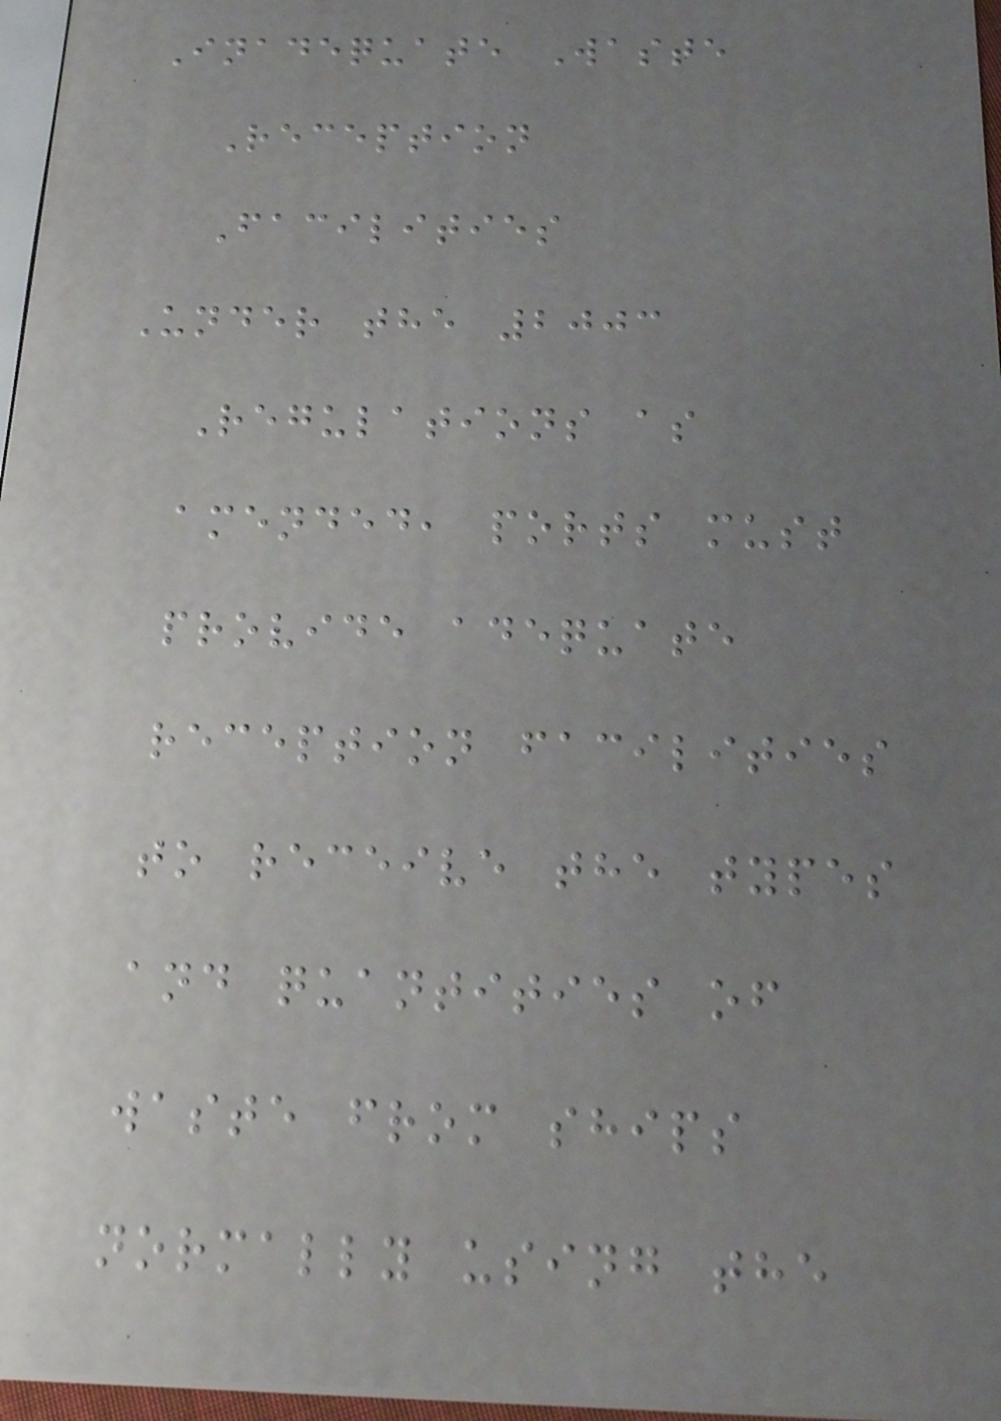Inadequate Waste
Reception
Facilities
Under the 2003
Regulations as
amended, ports must
provide adequate
reception facilities
to receive the types
and quantities of
waste from ships
normally using the
